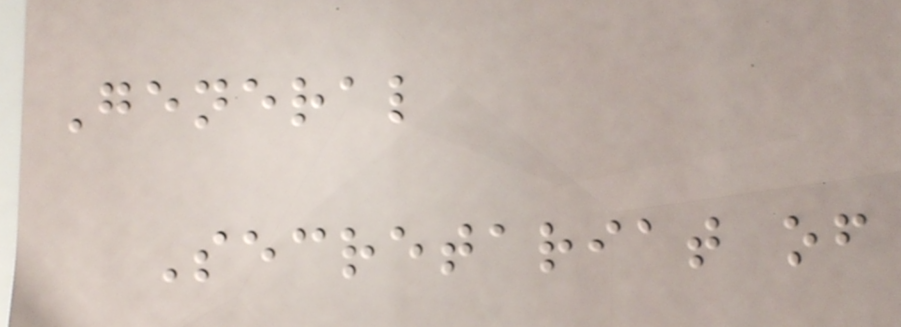General
Secretariat of
